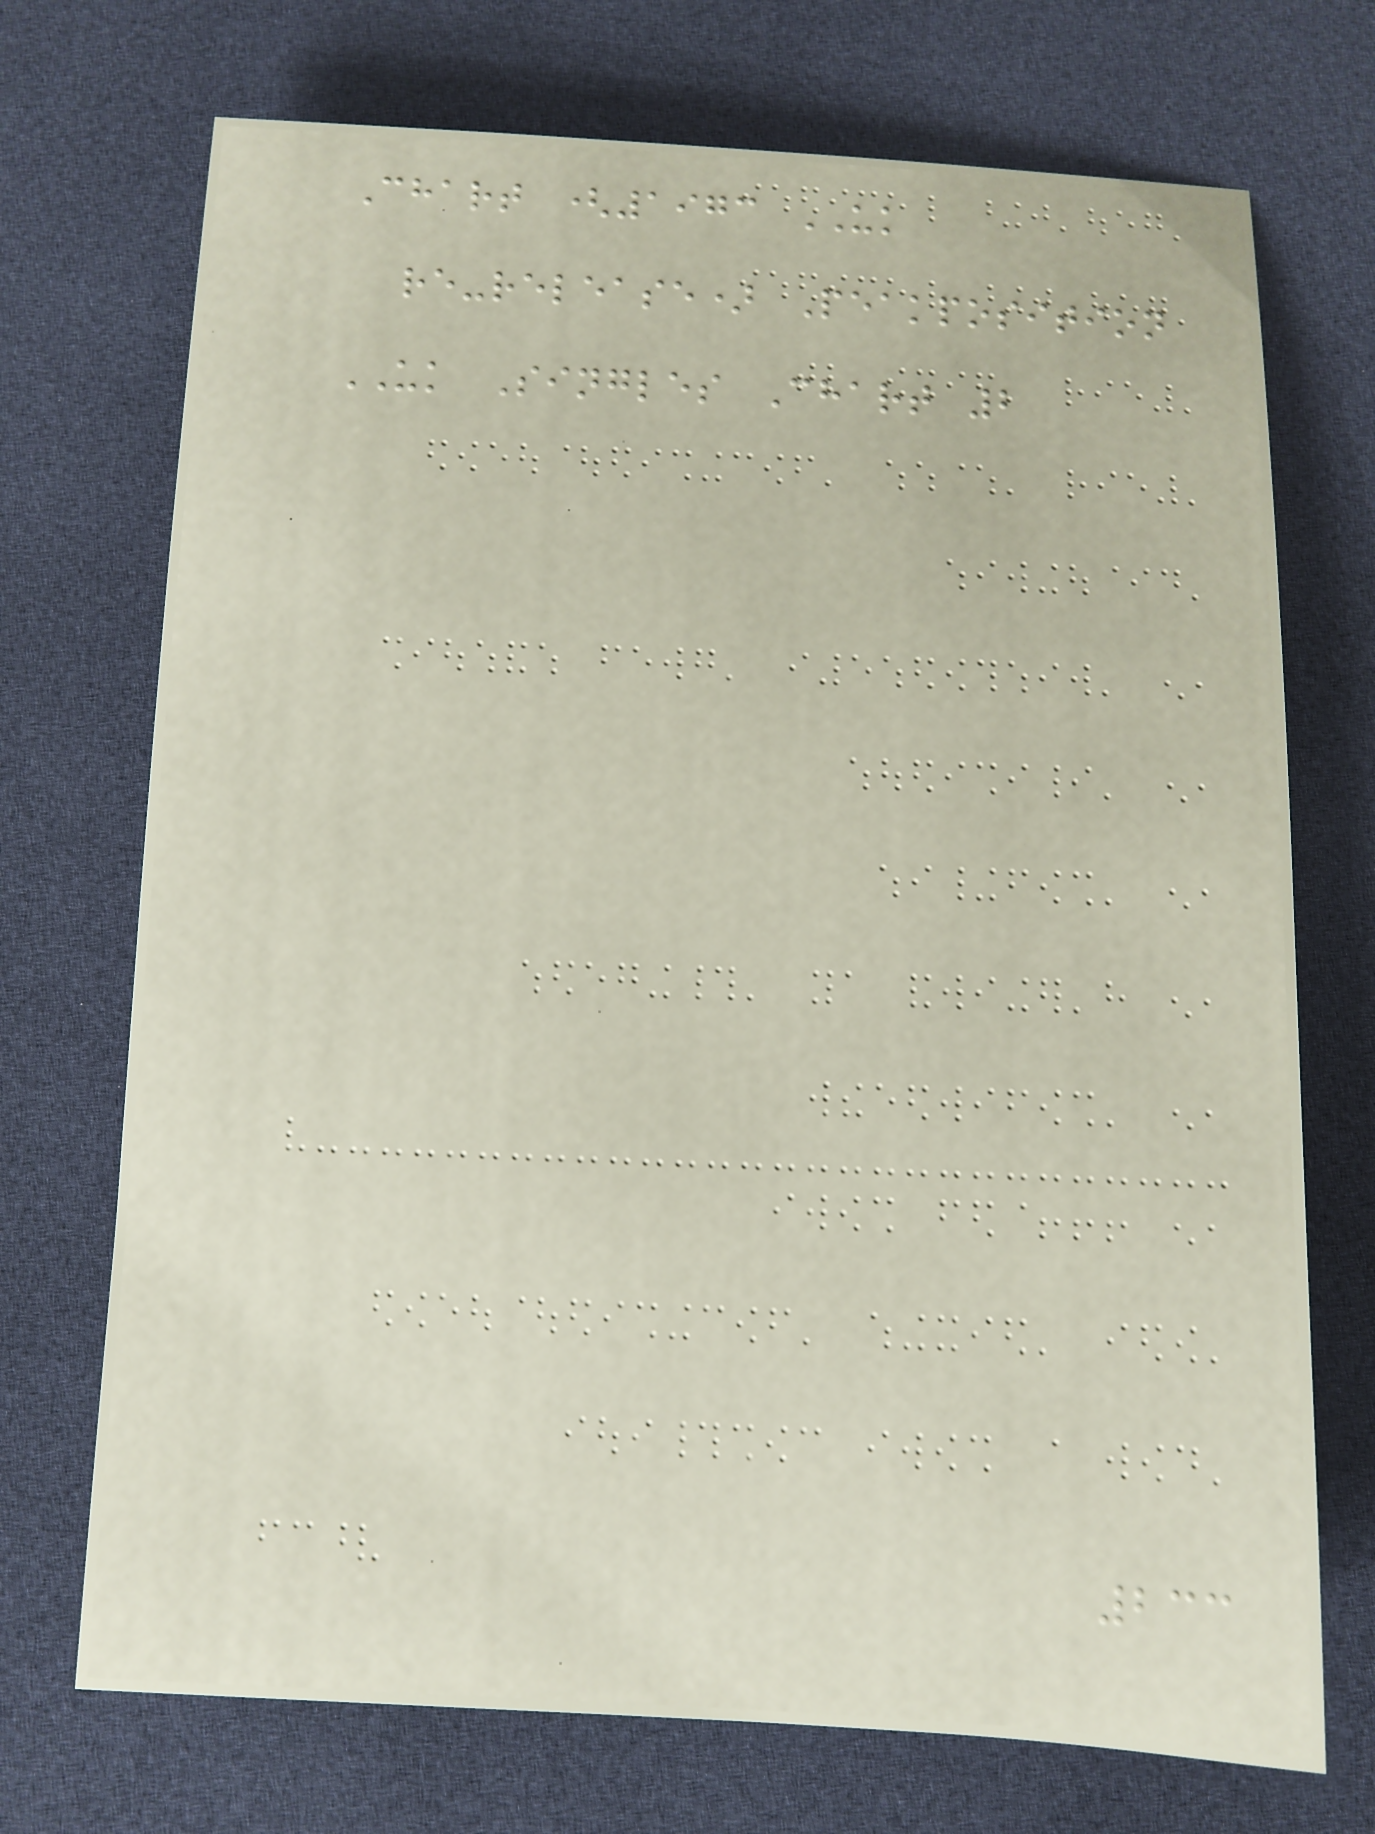Chart (1973 UK
re-release) Peakposition
UK Singles Chart 2
233
